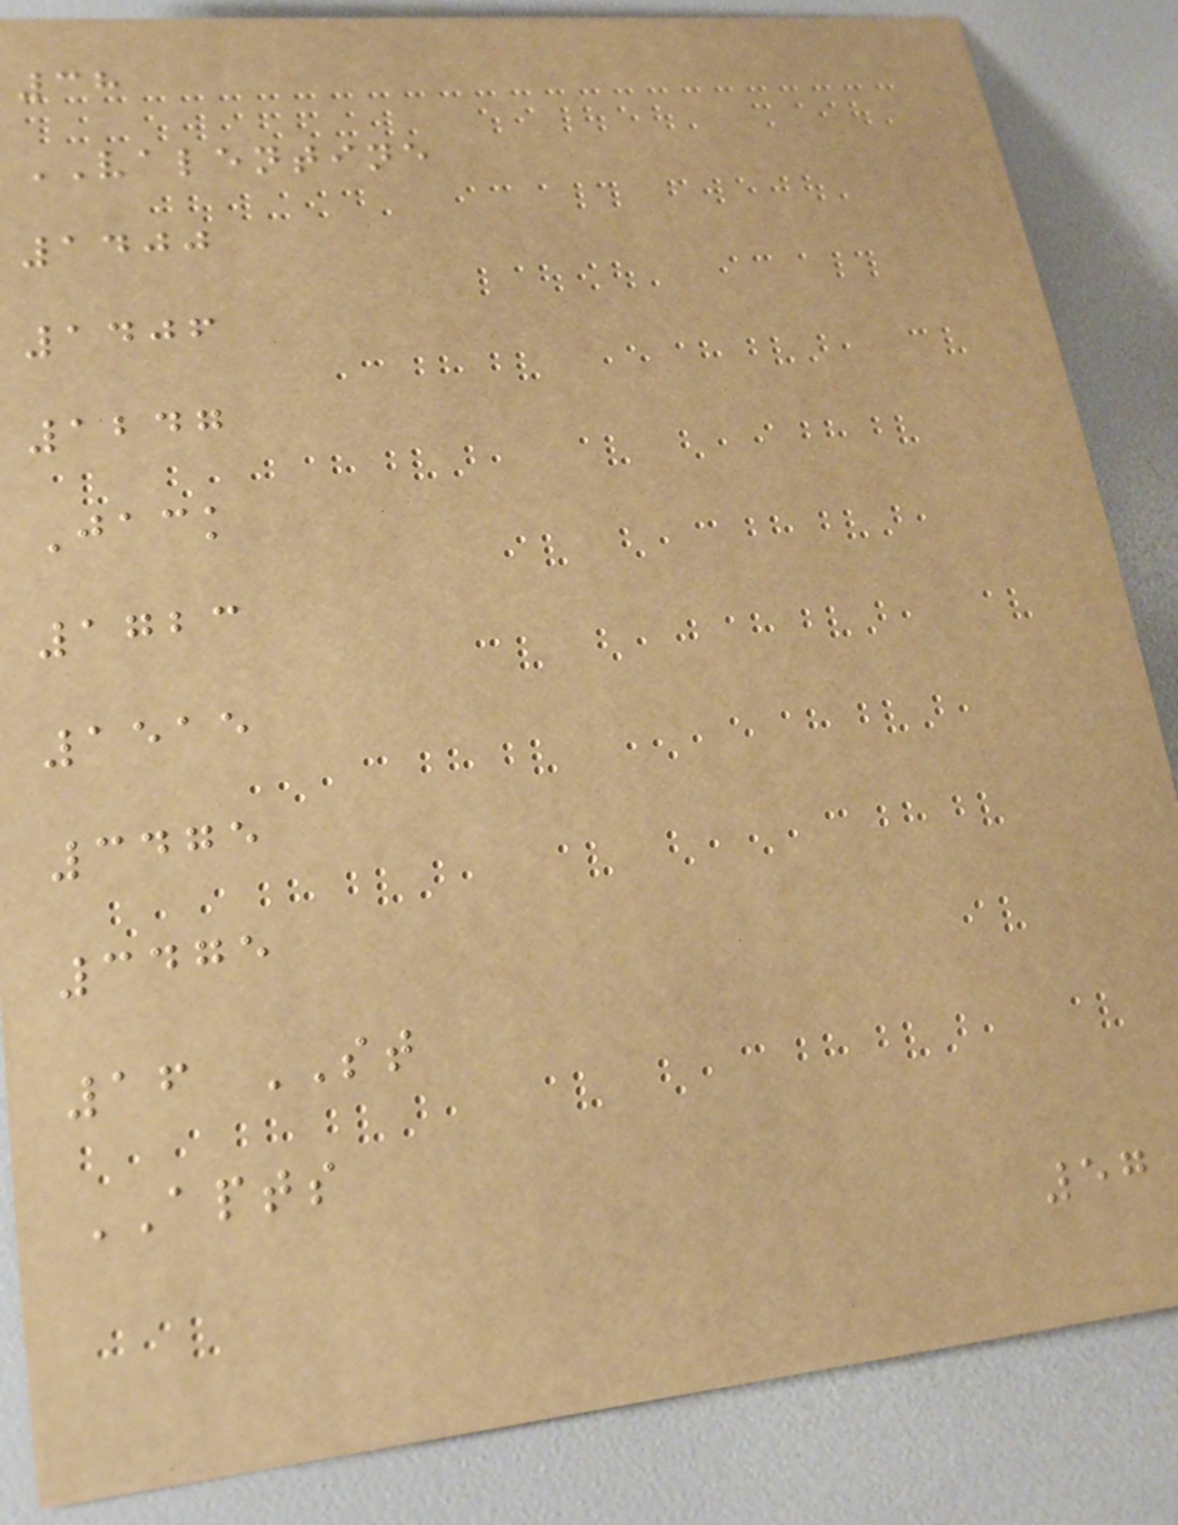38
VALENTINE
1400
1406
1247
Jack
1723
1515
3475
3475
16 ST
APTS
57
